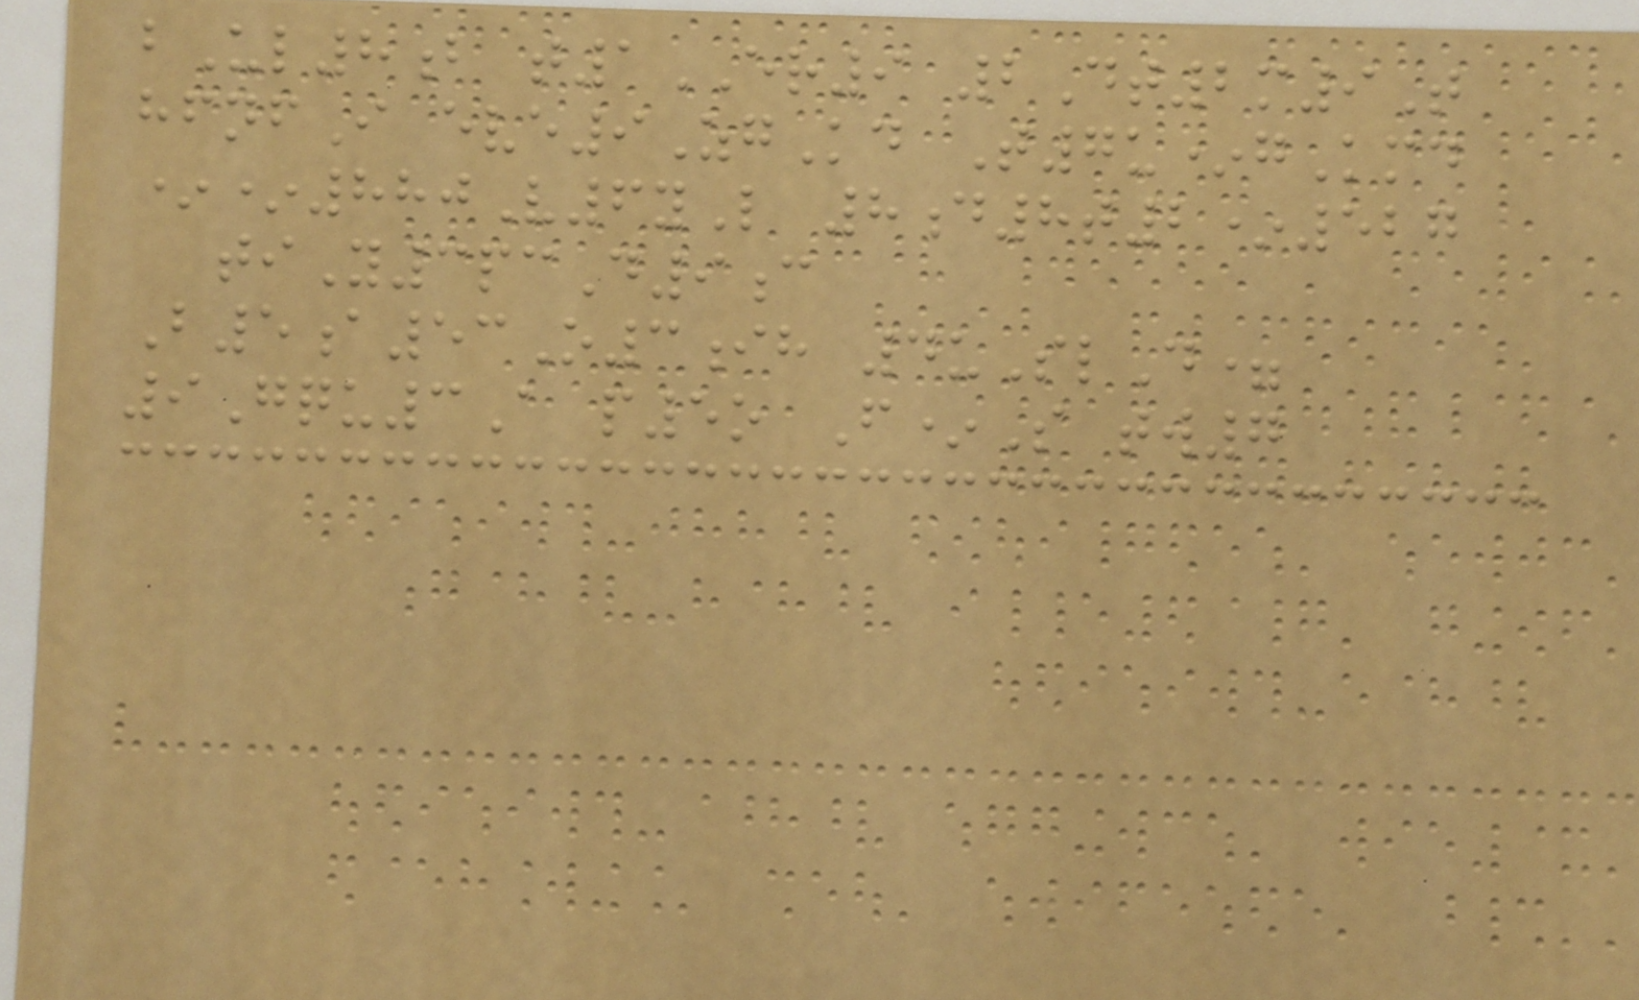bUl8b t1ER9 2Dt2m9T
hfnfI eve9ZgKd T7u*gKmd
**880V6yL 8d8t2*527
tiY3pcD9c
B5a53O3ih 4uSlD=
9Gqu3A p5o F*S tw7
